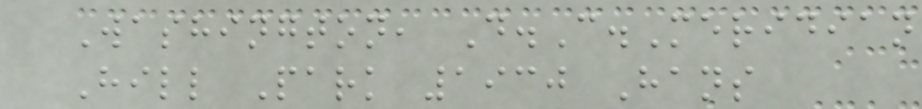Washington, D.C.Meridian
Hill Park 1930 Hans
